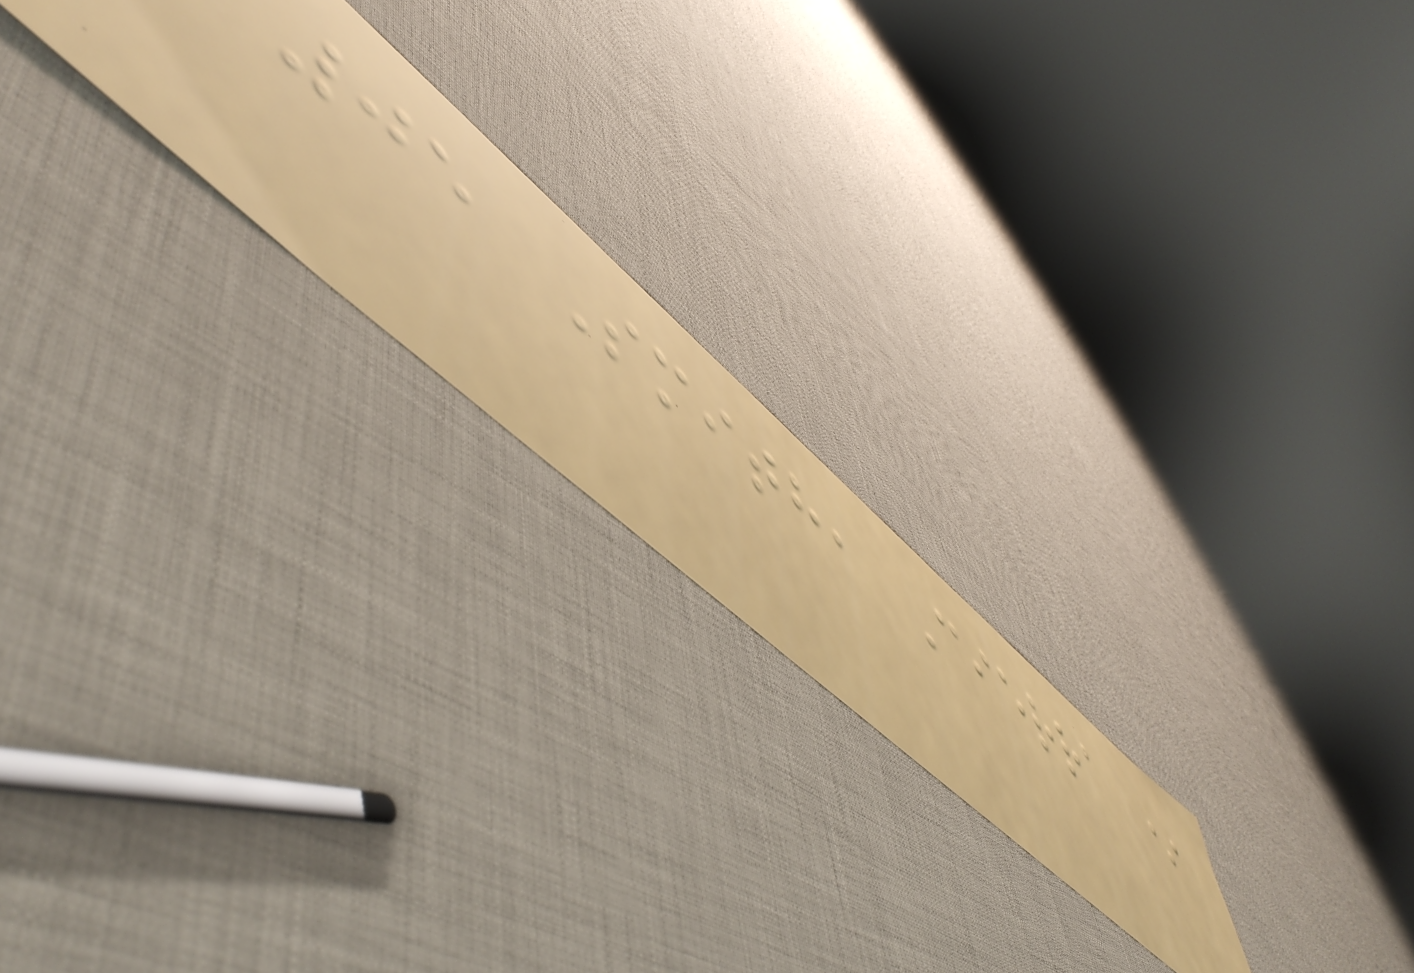05 Smith, Cierra *
